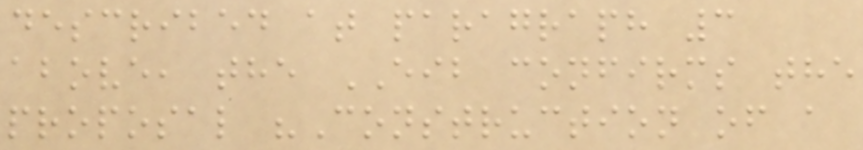described at paragraph 3
above, the EIB confirms the
proposal "Construction of a
